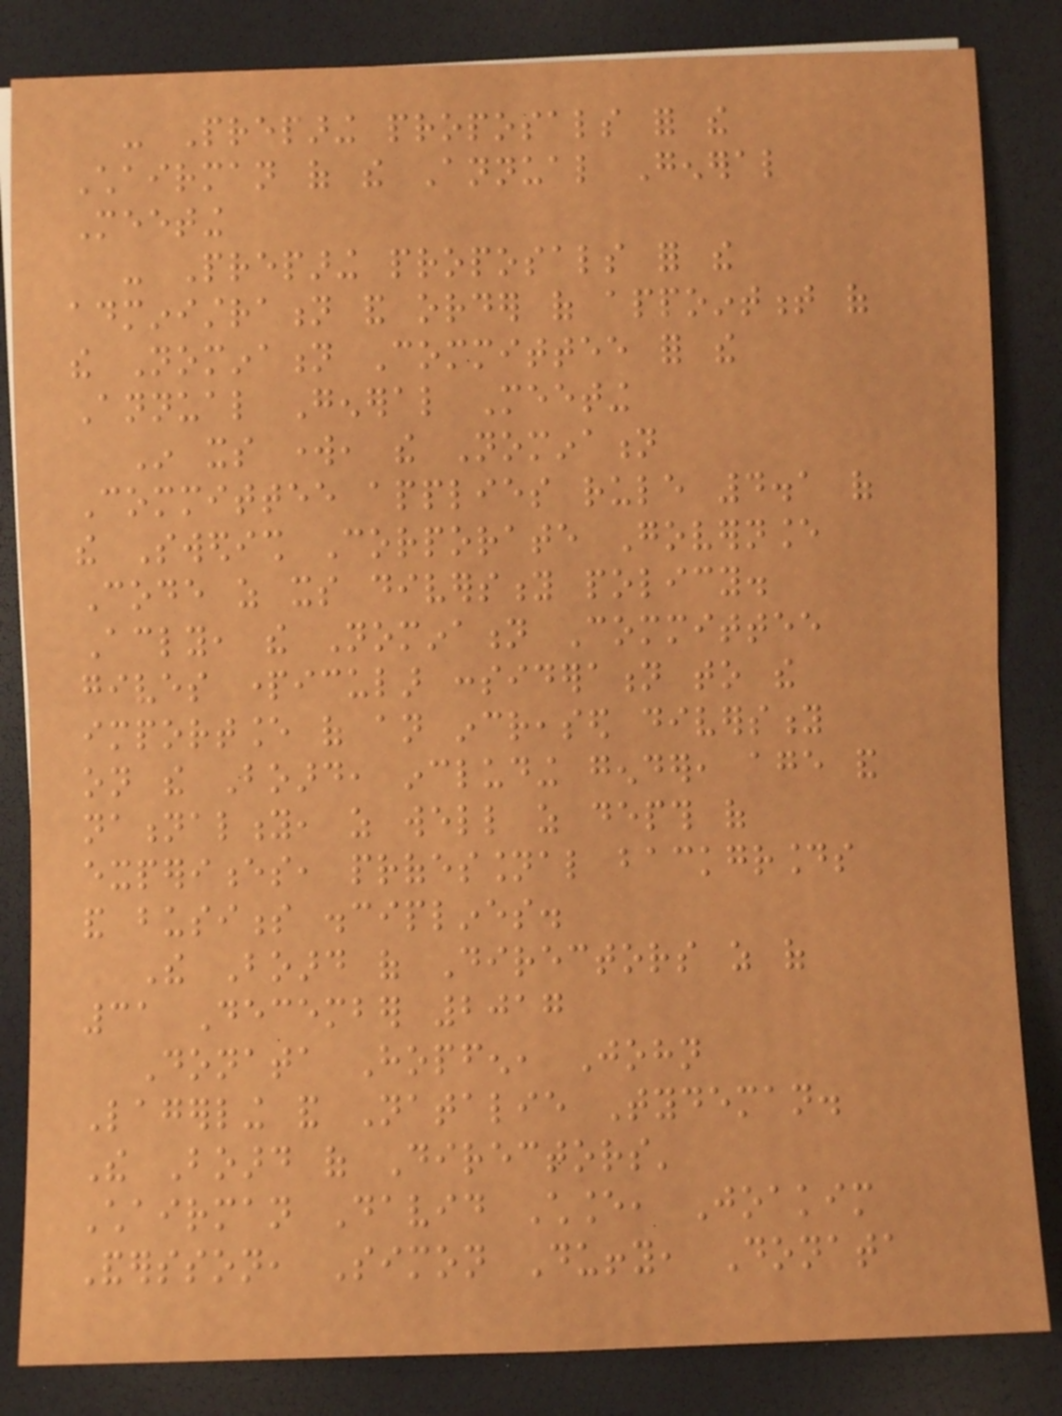- Preparing proposals for the
Chairman of the Annual General
Meeting
- Preparing proposals for the
administration and order of appointment of
the Nomination Committee for the
Annual General Meeting
In its work, the Nomination
Committee applies rule 4.1 of
the Swedish Corporate Governance
Code as its diversity policy.
Accordingly, the Nomination Committee
gives particular consideration to the
importance of an increased diversity
on the Board, including gender, age and
nationality, as well as depth of
experiences, professional backgrounds
and business disciplines.
The Board of Directors as of
31 December 2017
Donata Hopfen, John
Lagerling and Natalie Tydeman.
The Board of Directors'
Chairman David Chance, Joakim
Andersson, Simon Duffy, Donata
